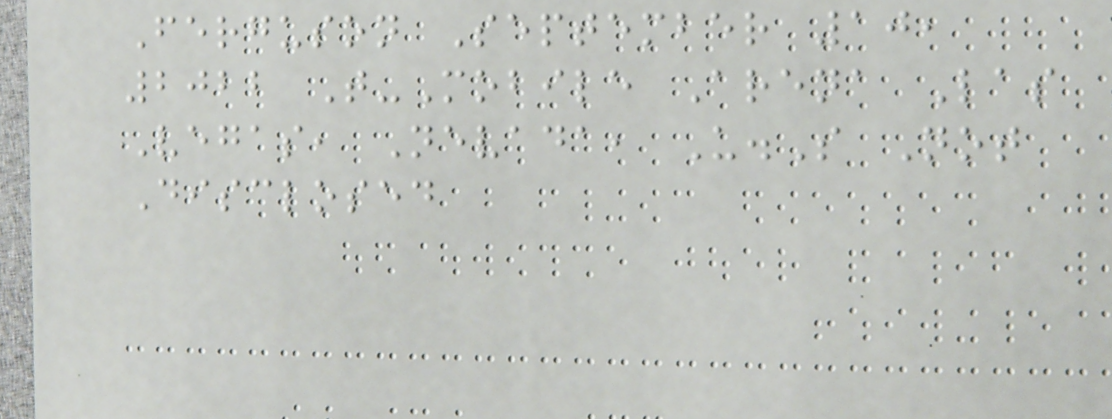Ferguson September 10,
2022 T-Mobile Arena Las
Vegas, Nevada, U.S Not
Disclosed
